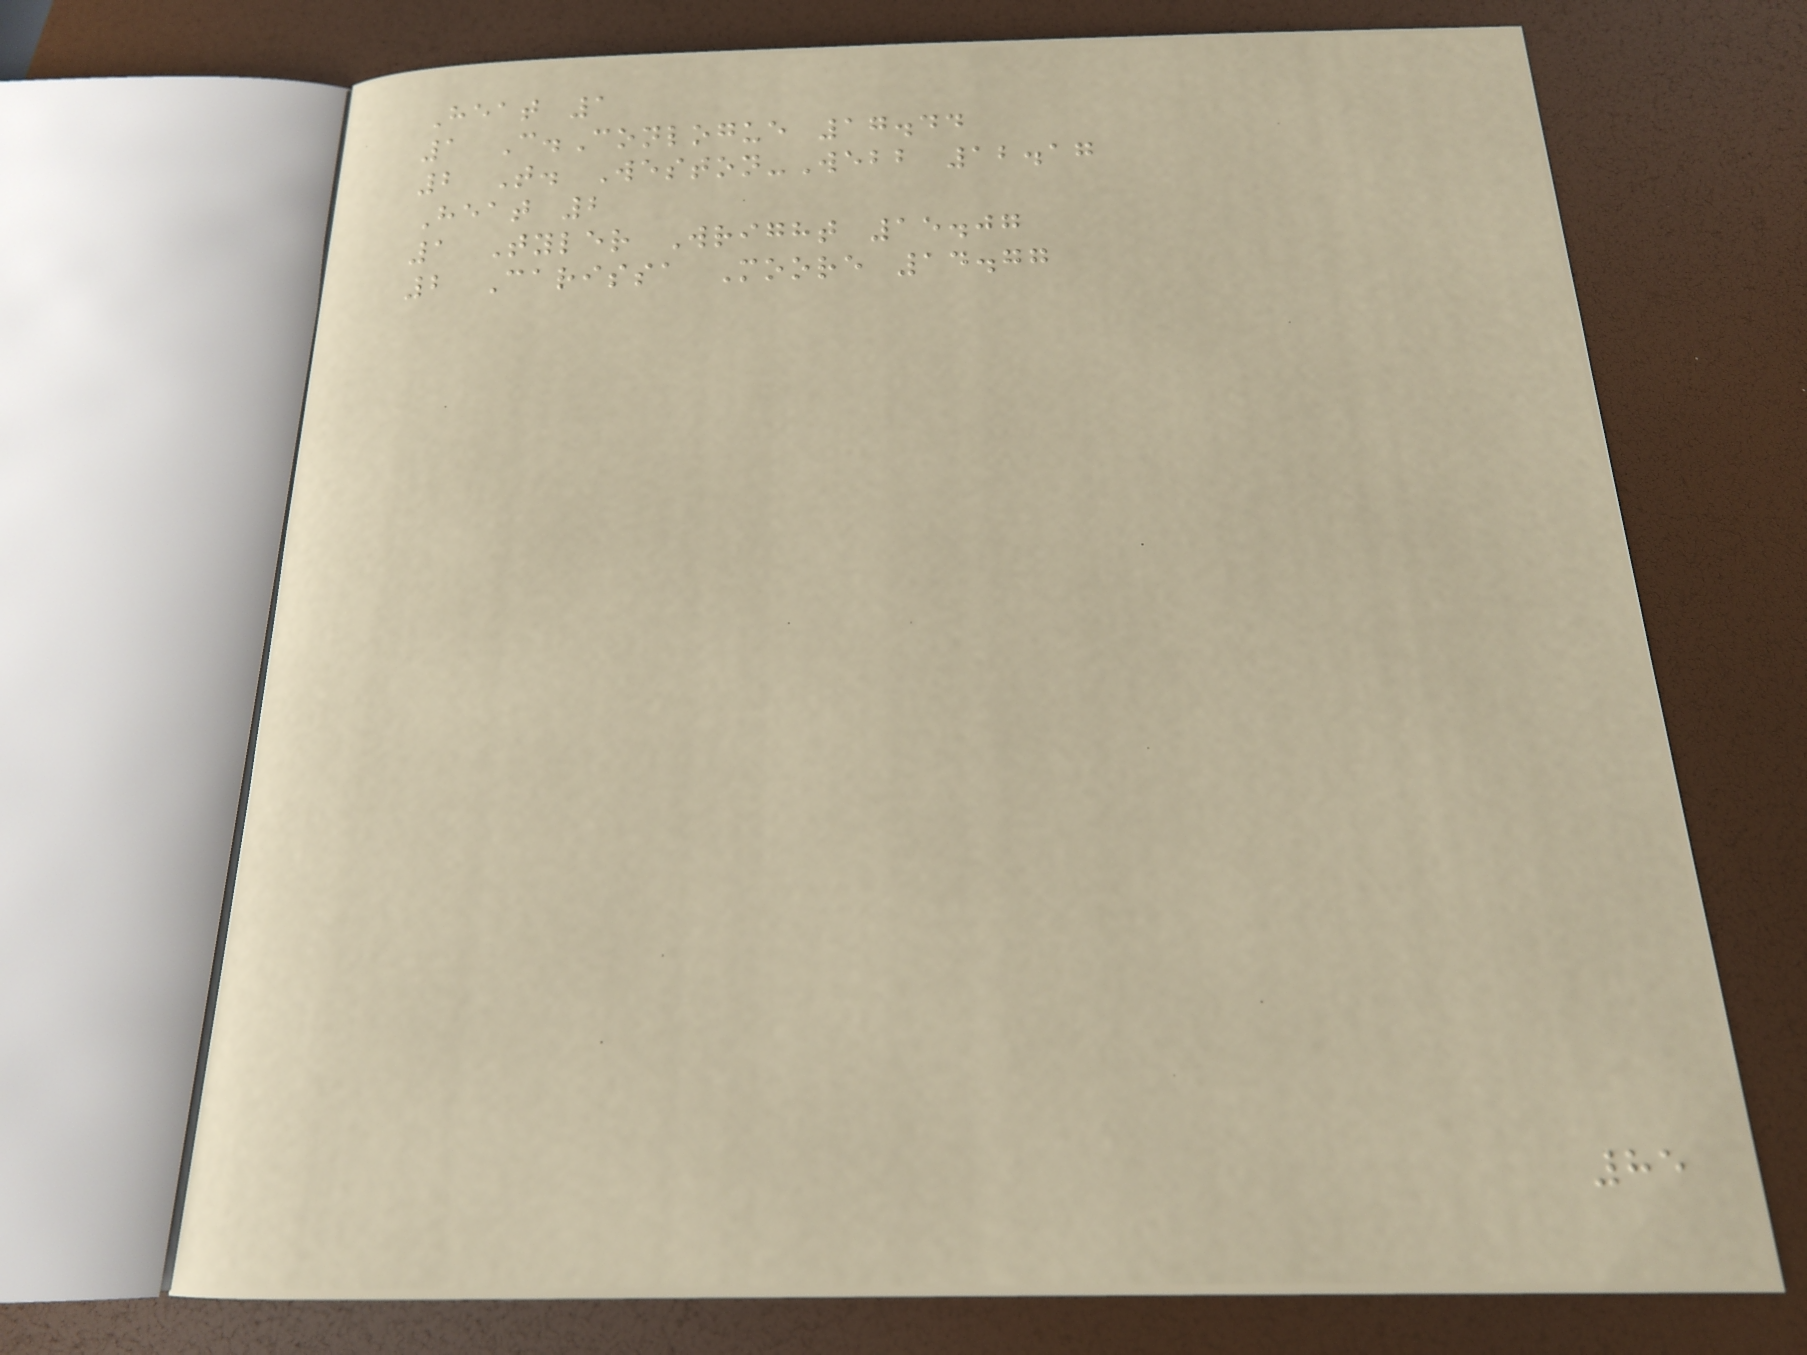Heat 1
1 C.Conlogue 17.44
2 T. Weston-Webb 12.17
Heat 2
1 Tyler Wright 15.07
2 Carissa Moore 14.77
85
